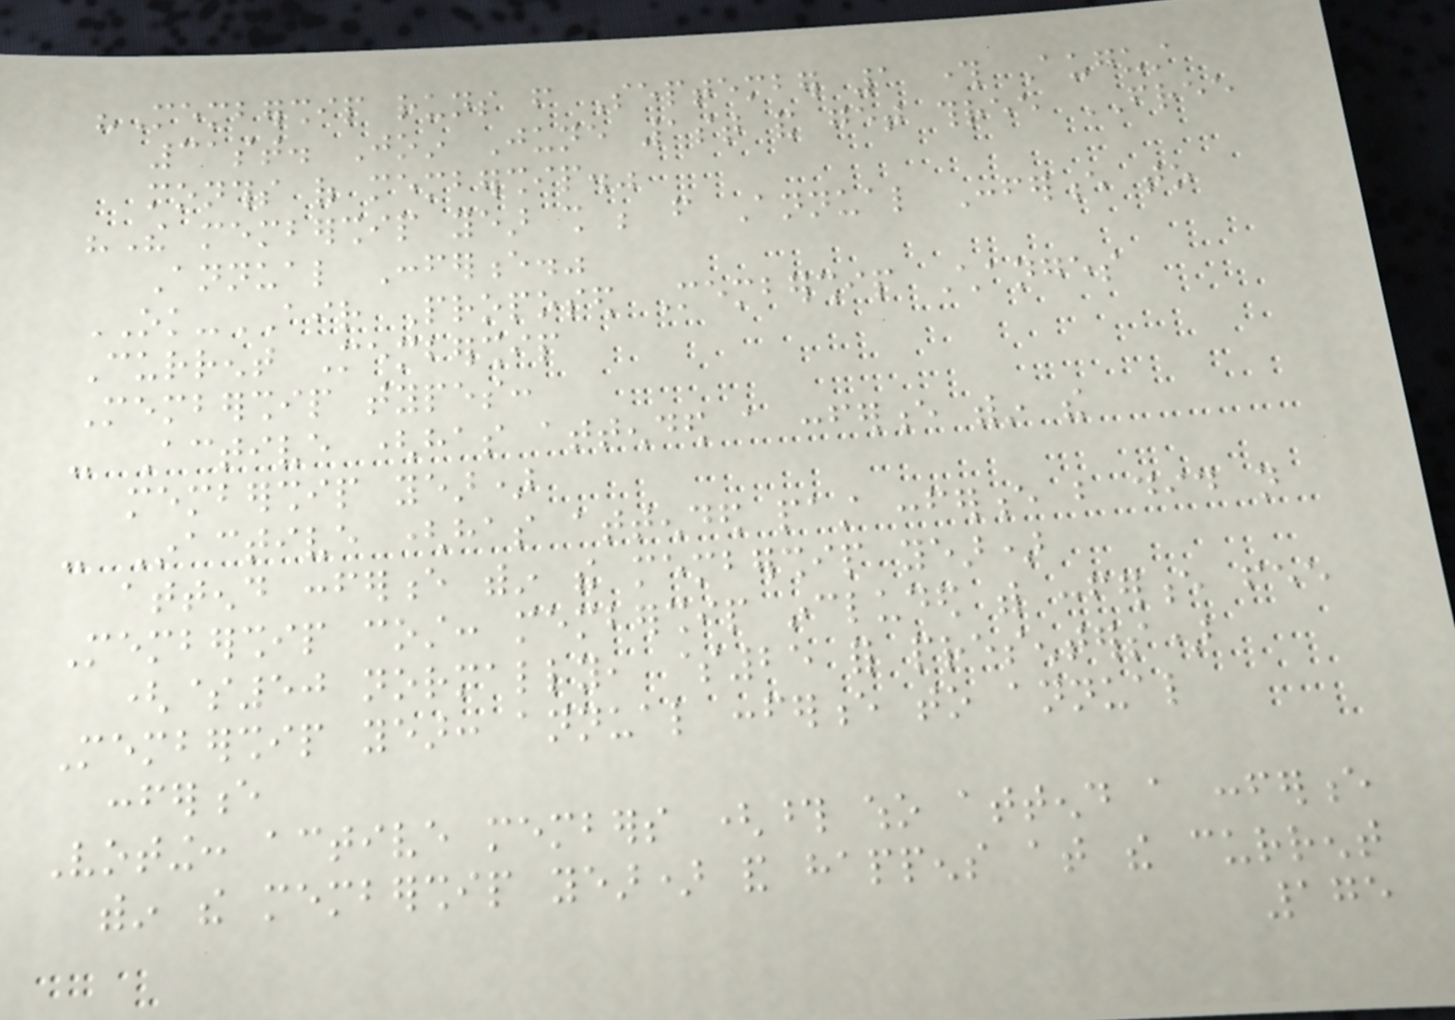"Membership runs from September 1 through August
31st. Join June 1st and get three FREE
months of membership."
"The membership year shall be from Annual Conference to
Annual Conference."
OK-AIR Proposed Membership Changes
Current Membership
Membership types:
- Active (has attended a conference within the
membership year)
- Inactive (has attended past conference but did not
attend conference within the membership year)
Membership cost: membership included with conference fee
($50 normally, $25 for presenters)
Membership year: annual conference to annual
conference
Voting: active members (those who attend a conference
within the membership year) and happens at the current
175
